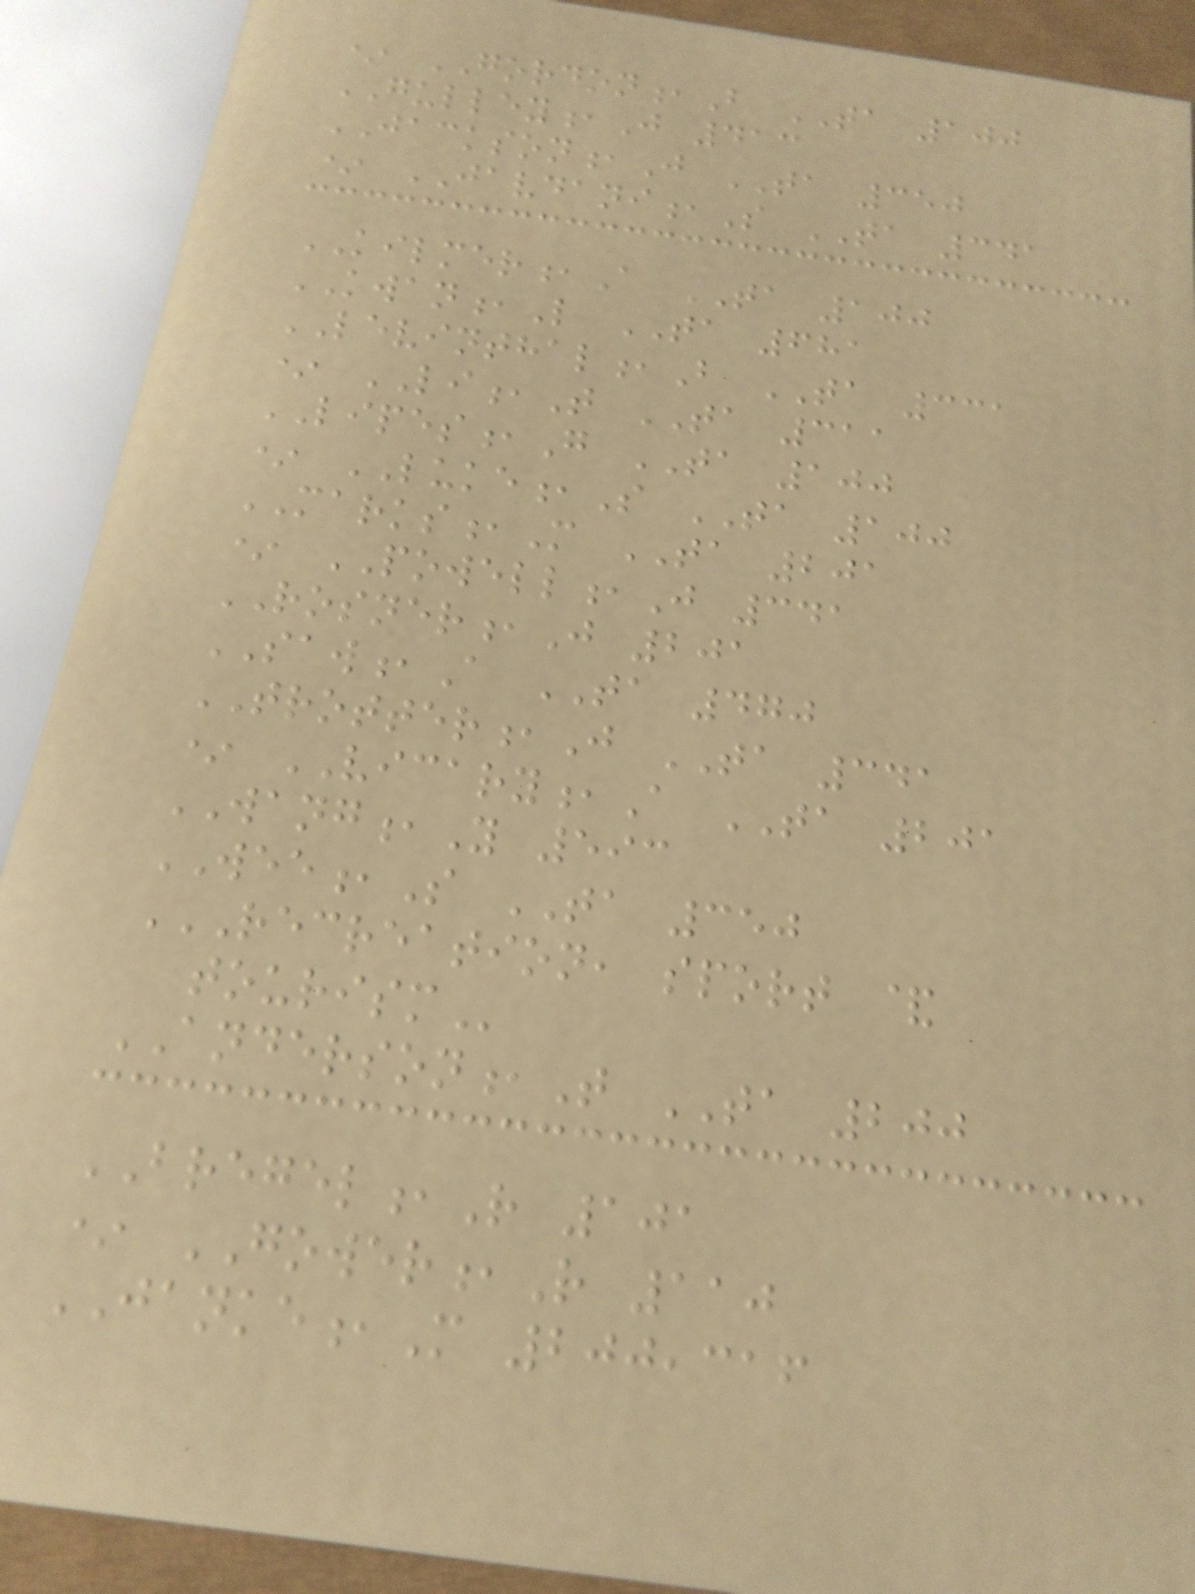* GORDON,B TA 100
GULLEY,J 413
JACKSON,J TA 350
* JAVDANI,S TA 341
KILMER,A TA 100
KWAN,L TA 681
LEVINTHAL,B TA 331
* LI,T TA 311
LIPES,G TA 100
* LUKE,S TA 100
MARKS,M TA 201
* POWELL,J 341
ROSNER,J 201
SAW,A TA 470
TROTTER,J TA 341
* VICARY,A TA 201
WANG,Y 593
WEE,S TA 350
RECREATION, SPORT &
TOURISM
ANDERSON,T TA 200
BREGEL,R 101
* GOWER,R 110
JANKE,M 200,316
